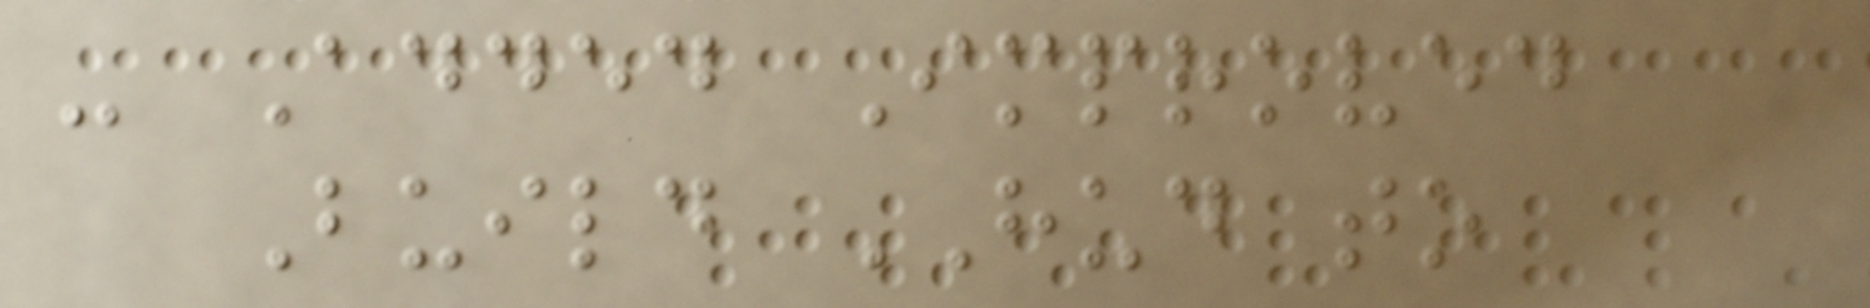- Added Improved
Build HUD to
